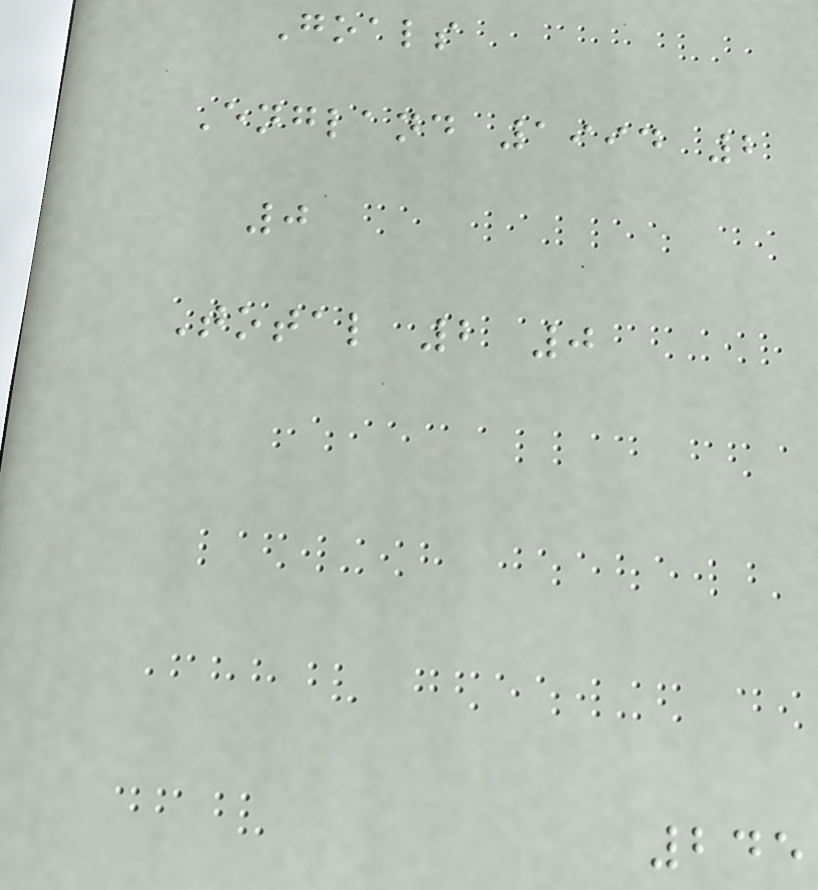Goals
England 1994 2
0
Total 2 0
245
